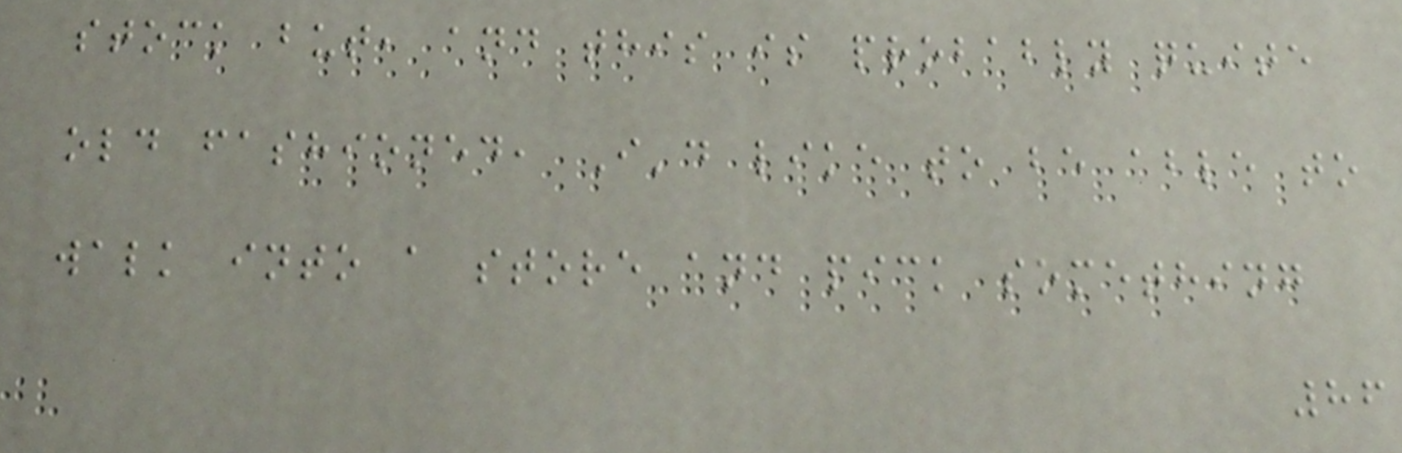stock but, and this is probably quite
old fashioned, I'd like to be able to
walk into a store and pick something
86
